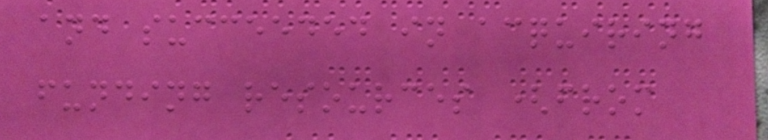and succeeded in acquiring
funding resources (from
